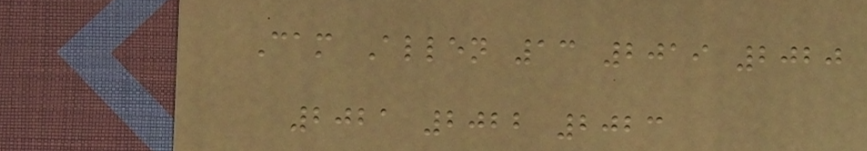Cam Allen 13 2019 2020
2021 2022 2023
